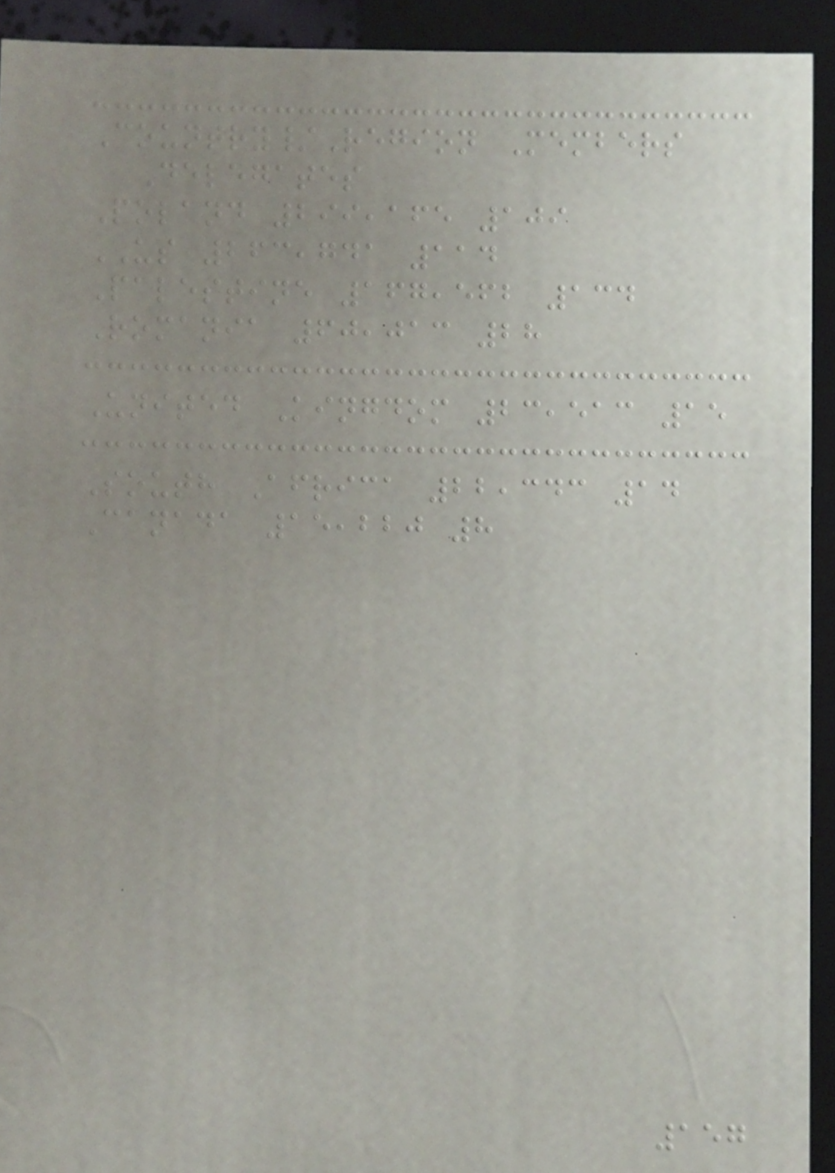Country/Region Members
Delegates
Poland 299,165 109
US 263,741 114
Palestine 167,562 134
Romania 60,013 28
United Kingdom 23,513 15
South Africa 22,343 14
Canada 15,220 8
157
